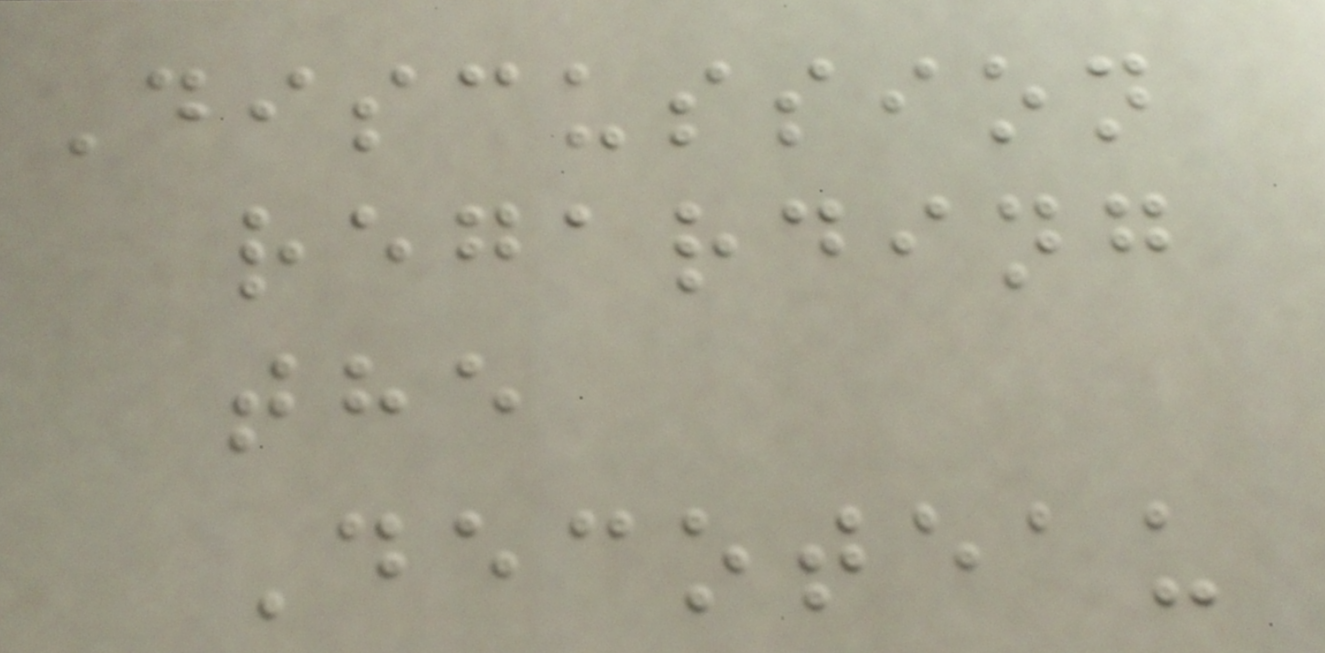Discussion
regarding
the
Decoteau
